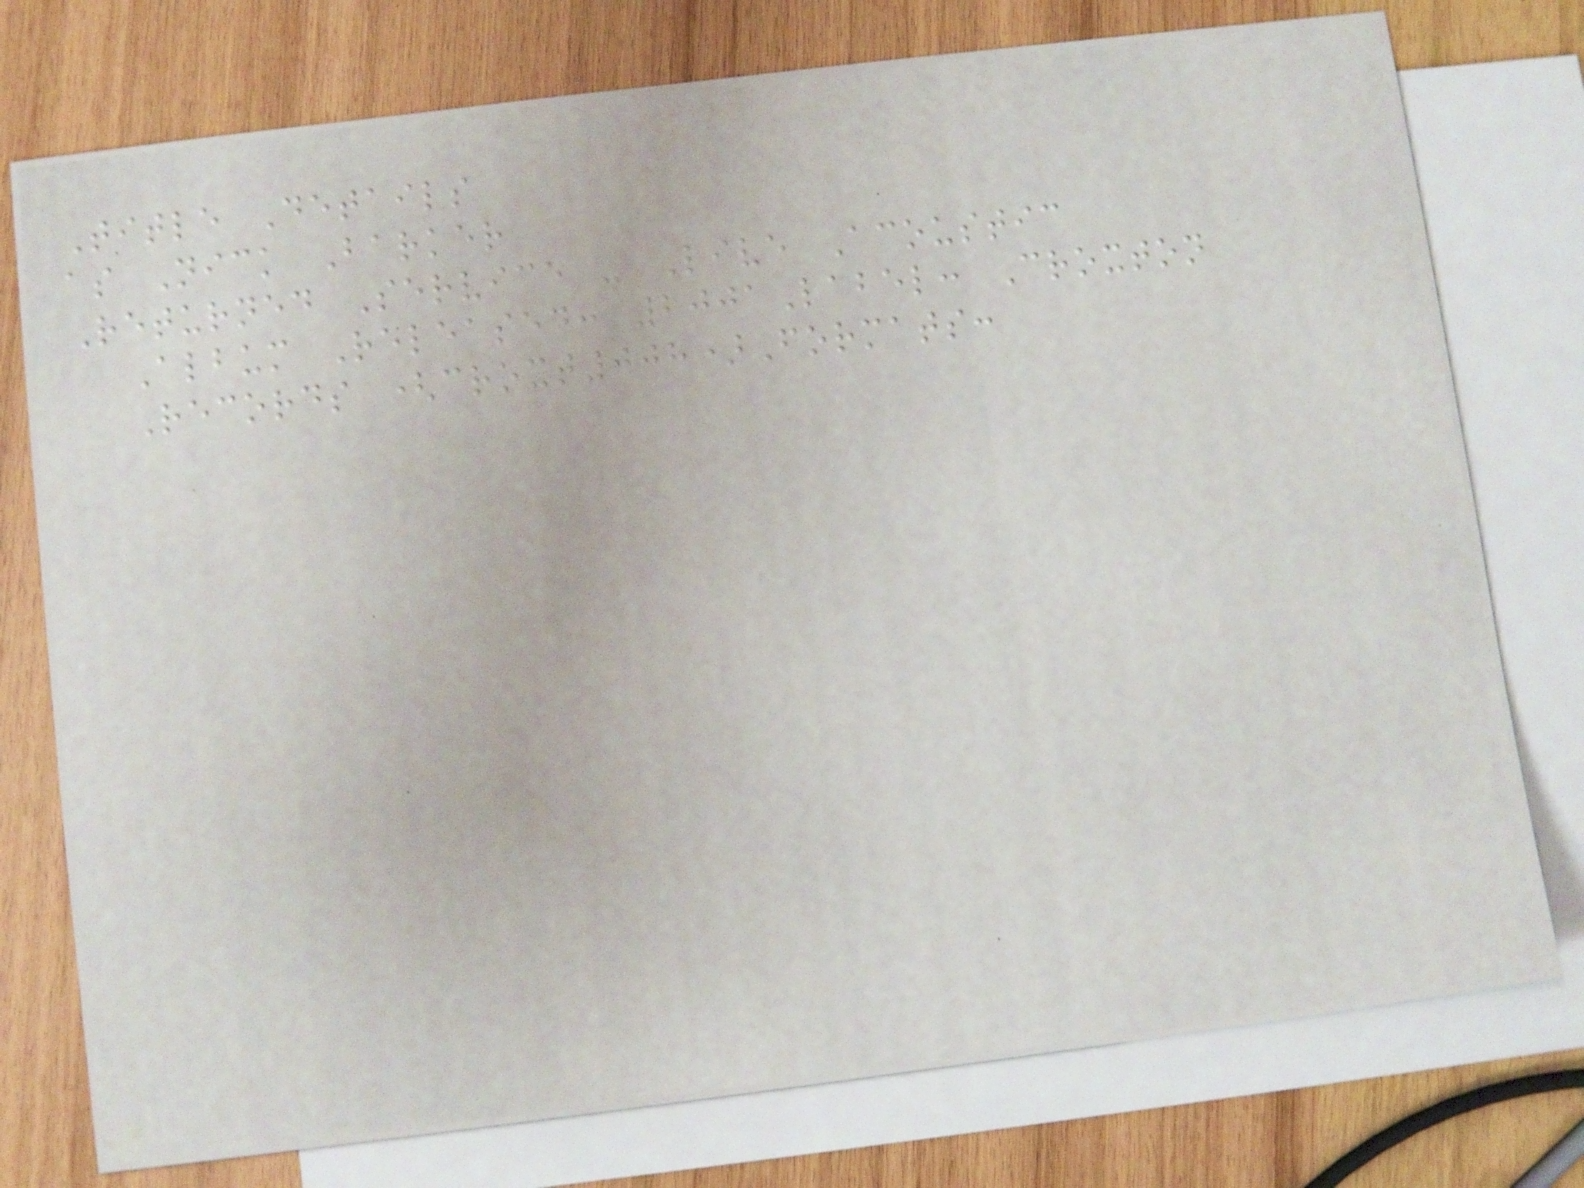Title Details
as Nick Barker
Returned Service - Live Acoustic
Album Released: 2001Label: Croxton
Records (croxt008)Formats:
